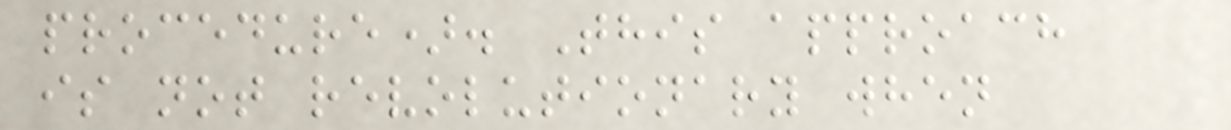procedure). This approach
is not revolutionary when
